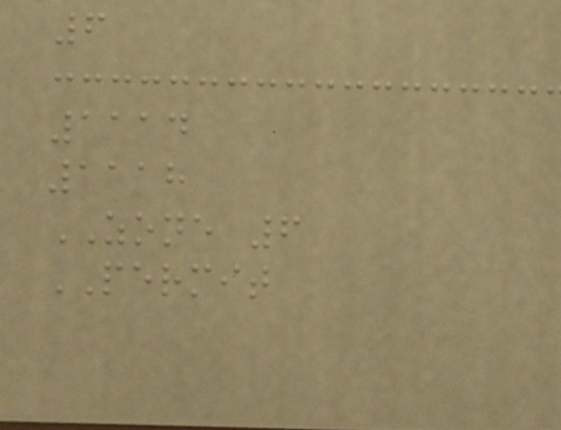6
1114
1118
ZONE 6
PERMIT
